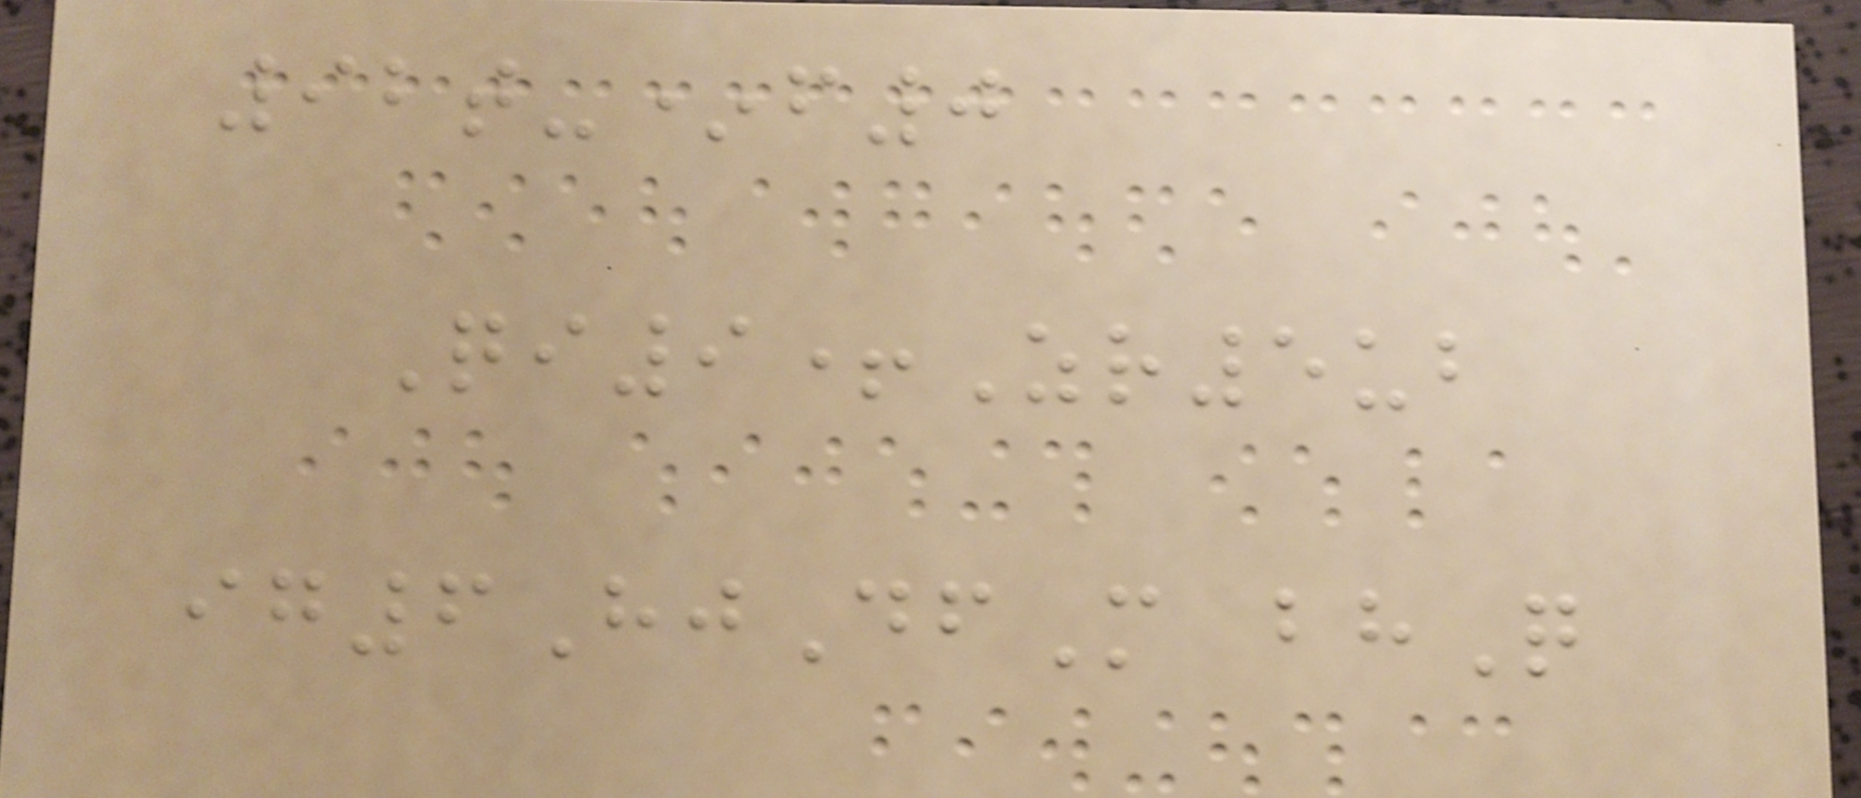92t-*f0
Qi9+Zr5ub
ig6HjDfM bhQ
